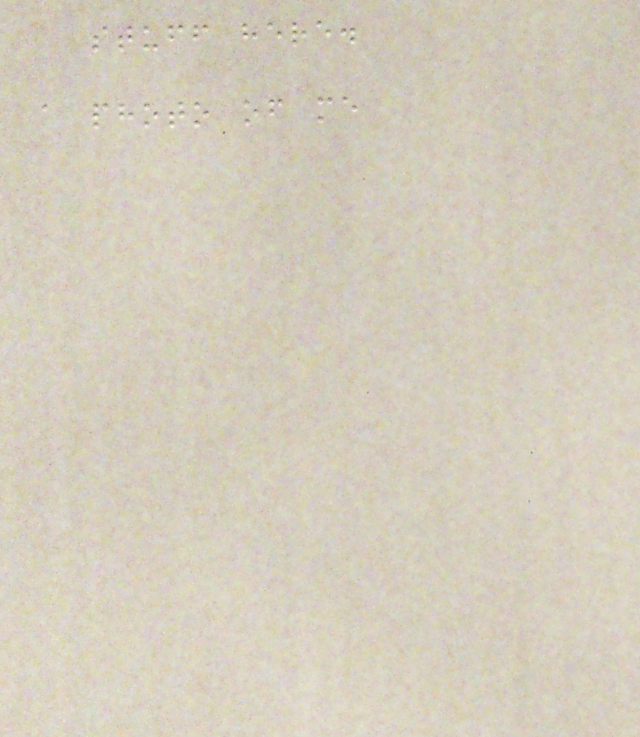stuff here.
a photo of me
